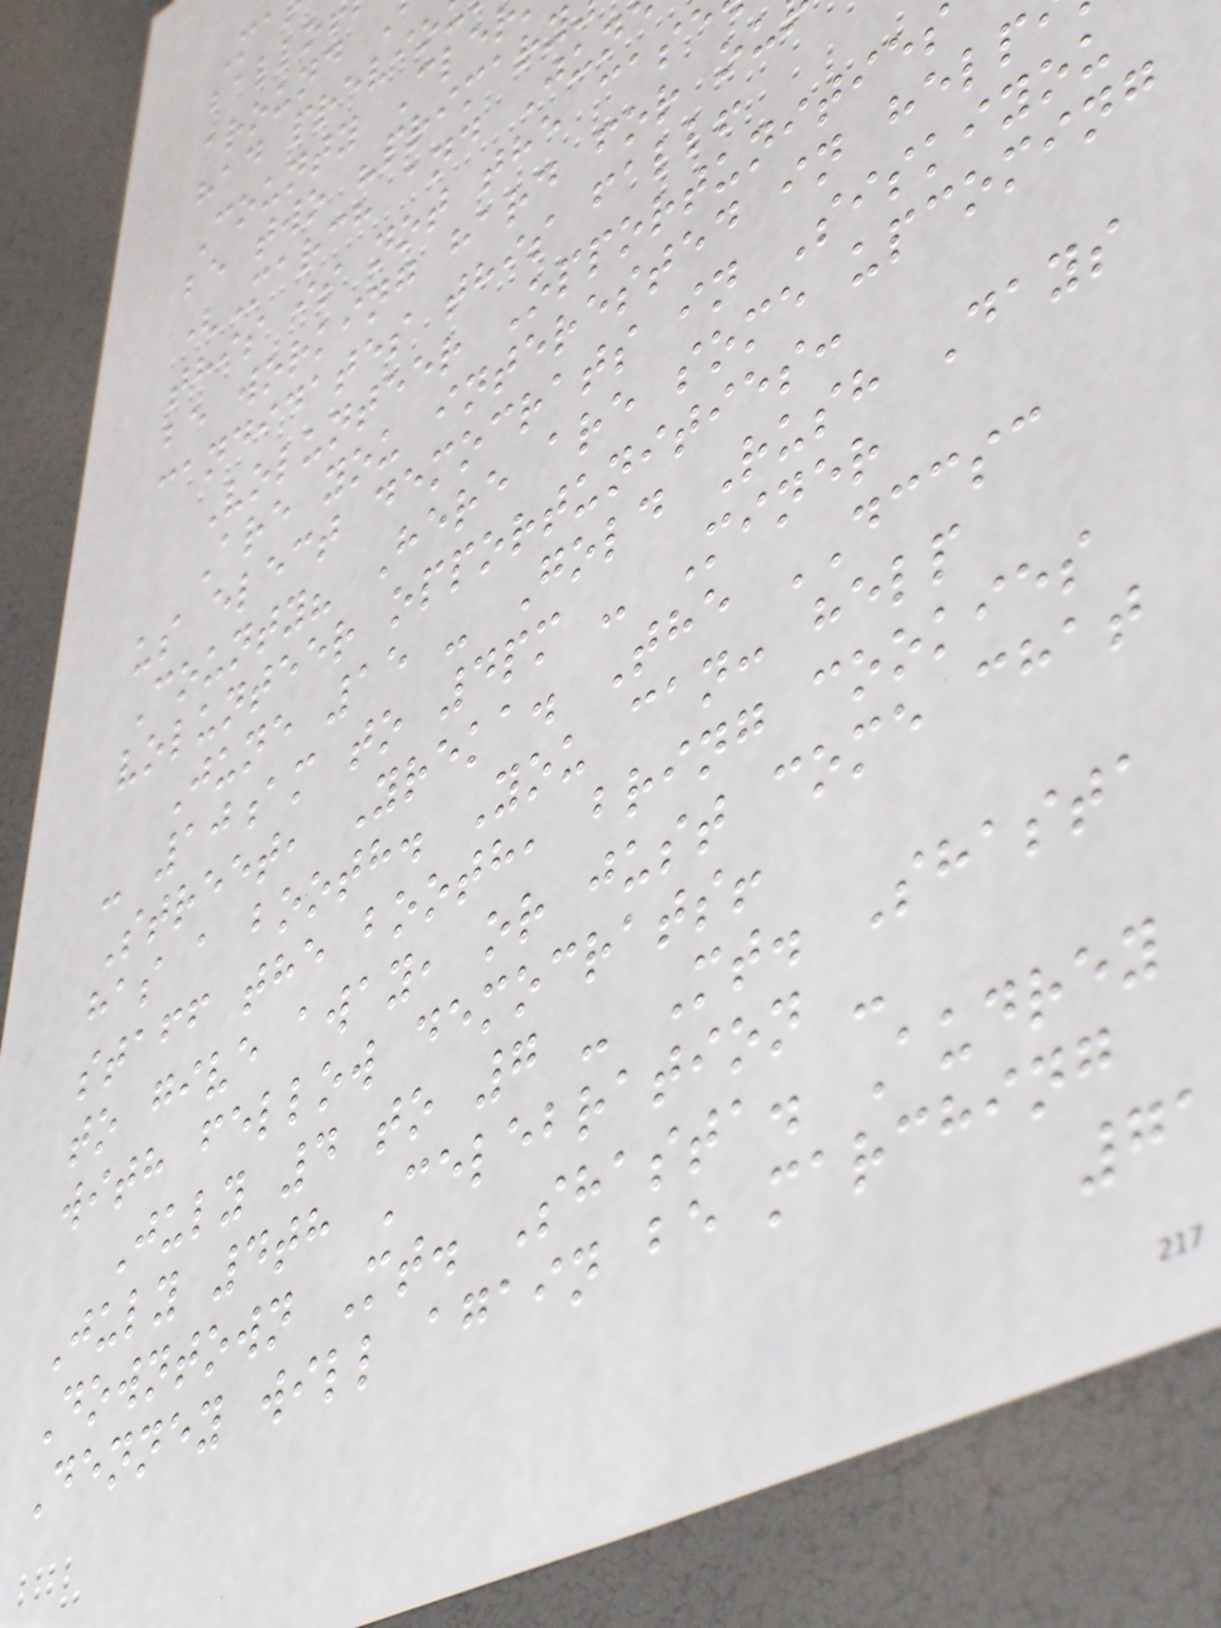had previo
County Cle
be two "primary
(March and Jun
this is not the cas
be working hard for ou
candidates this fall!
Volunteer Opportunities
Are you interested in help
us elect democrats in Siskiyou
County? Here are some upcoming
volunteer opportunities:
June 15 - Gold Rush Days
- 10am to 4pm - Miner
Street, Yreka. The DCCSC
has a booth. You can: help
staff the booth, bring cookies
to give away, or just come chat
with fellow democrats!
July 4 to 7 - Mt. Shasta
July 4th Celebration -
Downtown Mt. Shasta. Audrey
Denney will again be marching
71
